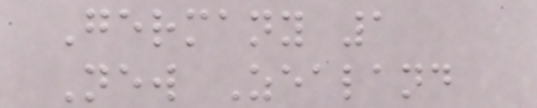Germany 1
New Zealand
